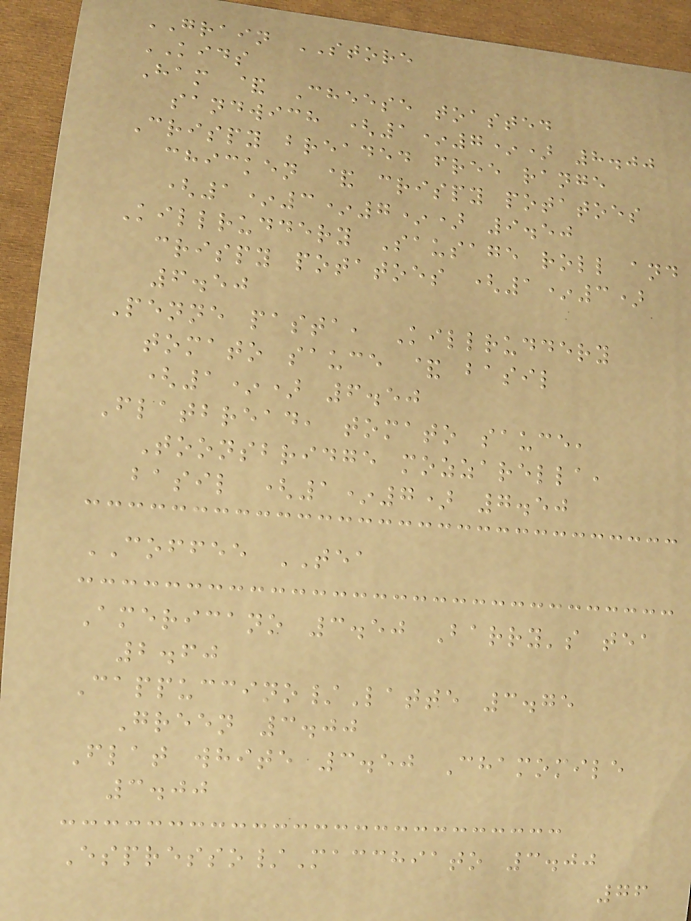GRAIN STORE
KIDS
Ham & Cheese toasted
sandwich (1*7*) 8.00
Crispy breaded free range
chicken & crispy potatoes
(1*3*7*) 9.50
Killruddery Sausage roll and
crispy potatoes (1*3)
6.50
Penne pasta, Killruddery
tomato sauce & basil
(1*) 6.50
Flatbread, tomato sauce,
Toonsbridge mozzarella,
basil (1*7) 7.50
COFFEE TEA
Americano 3.50 Barry's tea
2.60
Cappuccino/Latte 3.75
Green 3.00
Flat white 3.50 Chamomile
3.00
Espresso/Macchiato 3.00
76
